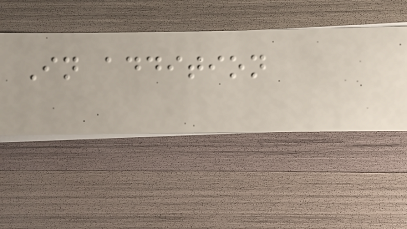In addition
